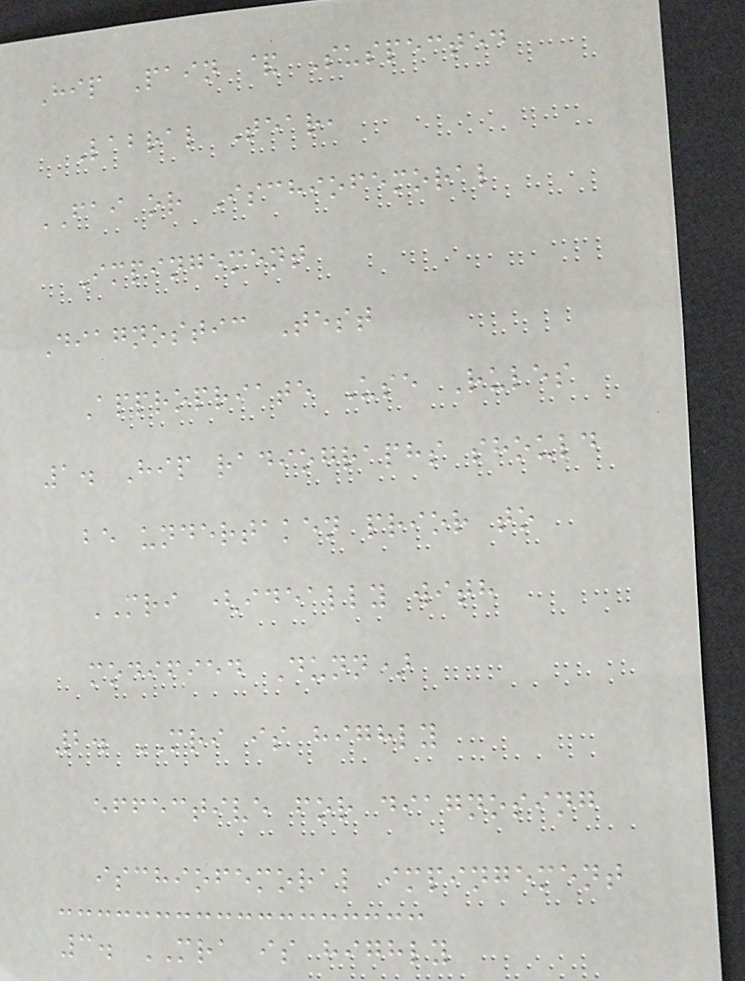Hip Pain & Suspected
Labral Tear,
FAI or Ischiofemoral
Impingement
Diagnostic Test
Appropriate Use Rules
1. Hip radiographs should
be undertaken prior to
MRI (ideally with
modified Dunn)
2. MRI is highly
effective for diagnosing
ischiofemoral impingement
3. MRA is highly
